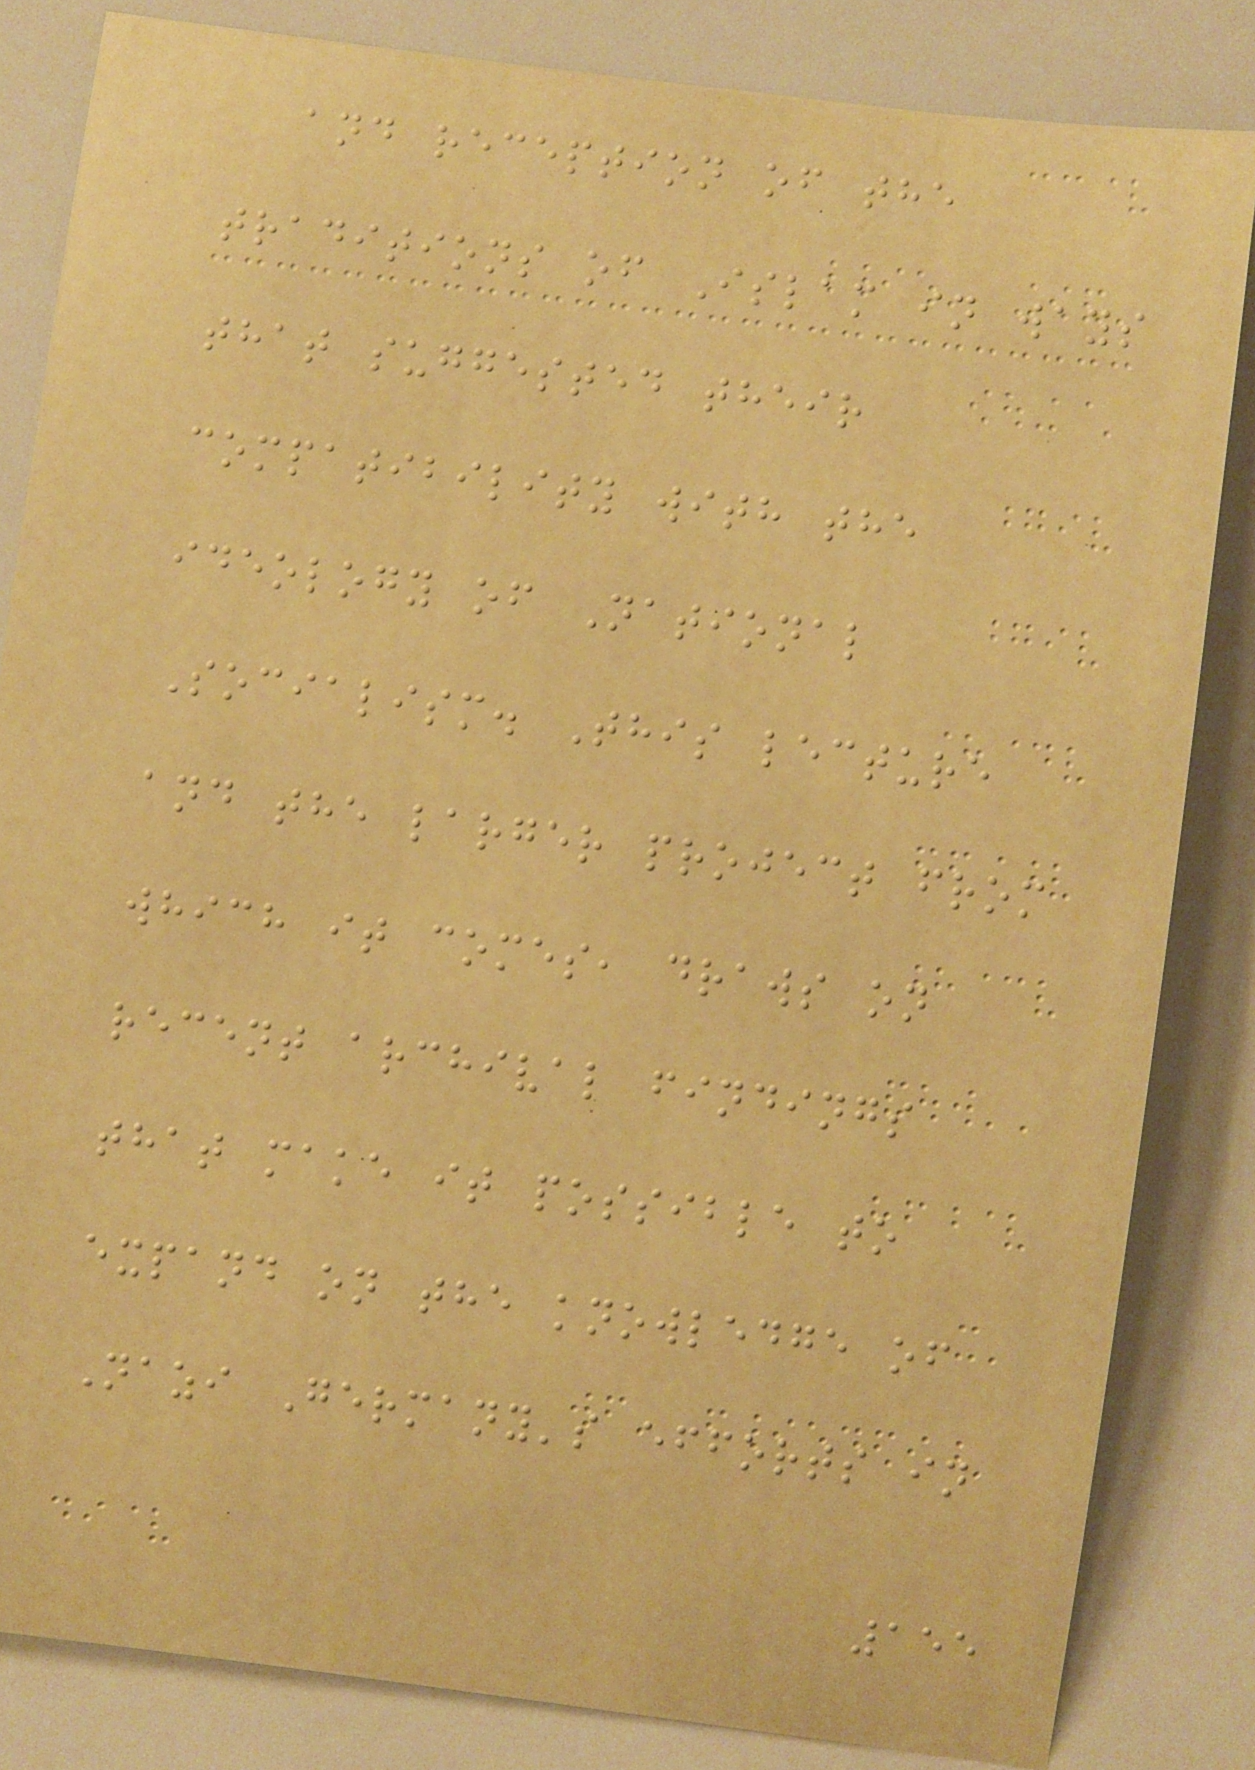and reception of the
traditions of Islam in ways
that suggested their
compatibility with the
ideology of National
Socialism. This lecture
and the larger project from
which it comes, draws on
recent archival findings
that make it possible to
expand on the knowledge of
Nazi Germany's efforts in
155
